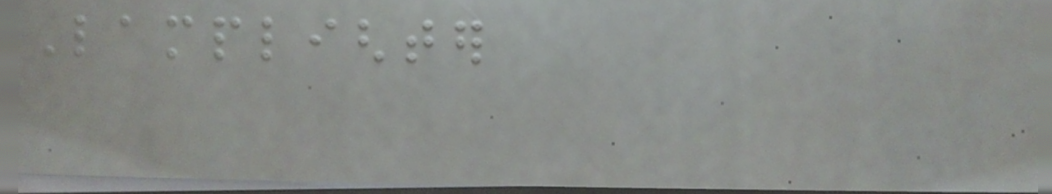Lamplighter
